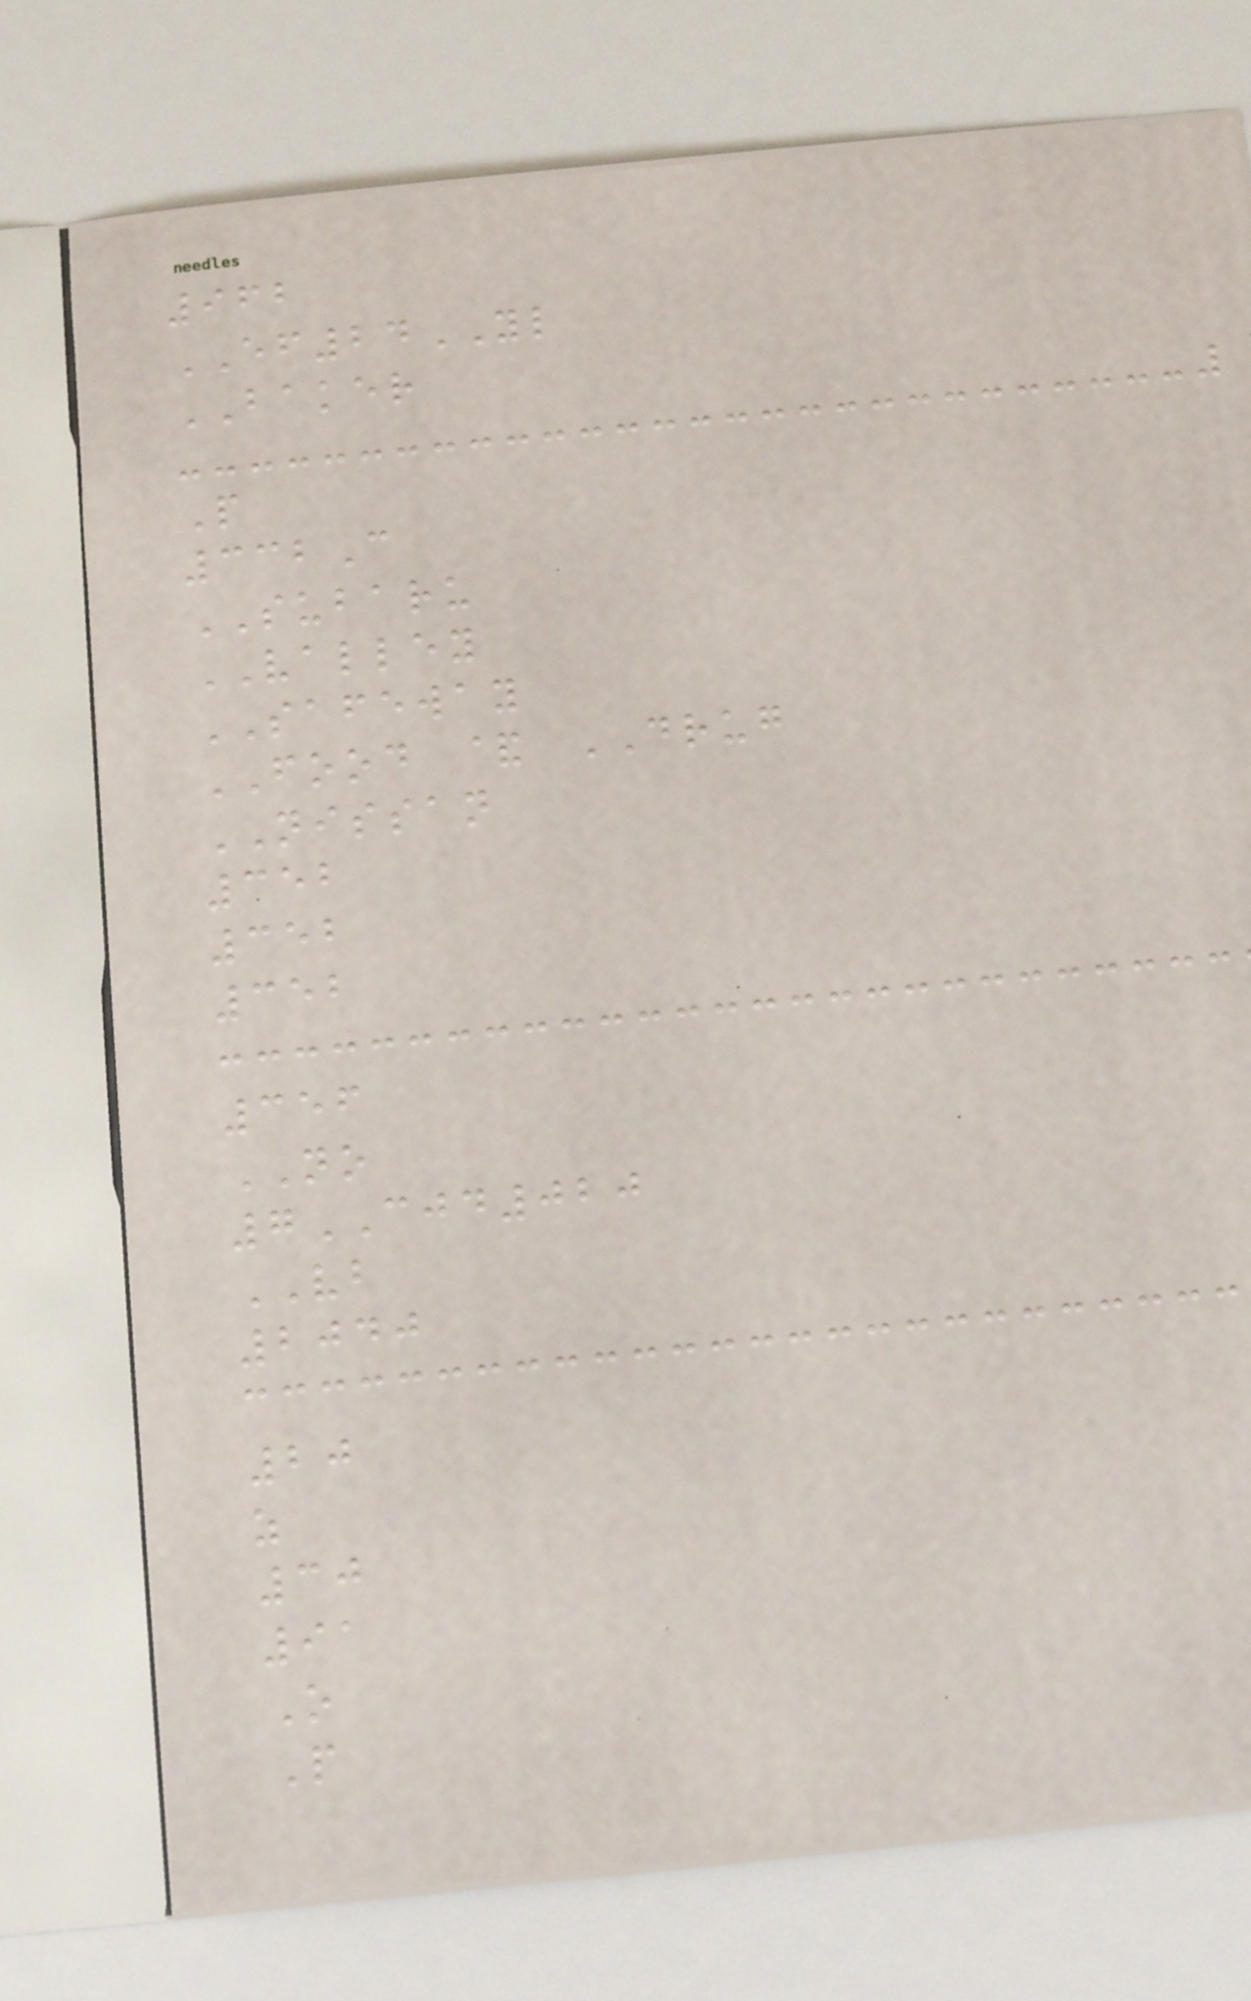962
EF24YL
BAKER
P
332C
SUBARU
VALLEY
SAFEWAY
FOOD & DRUG
NISSAN
352
352
352
356
NO
7CJD020
VB
2040
20
z
30
91
O
P
